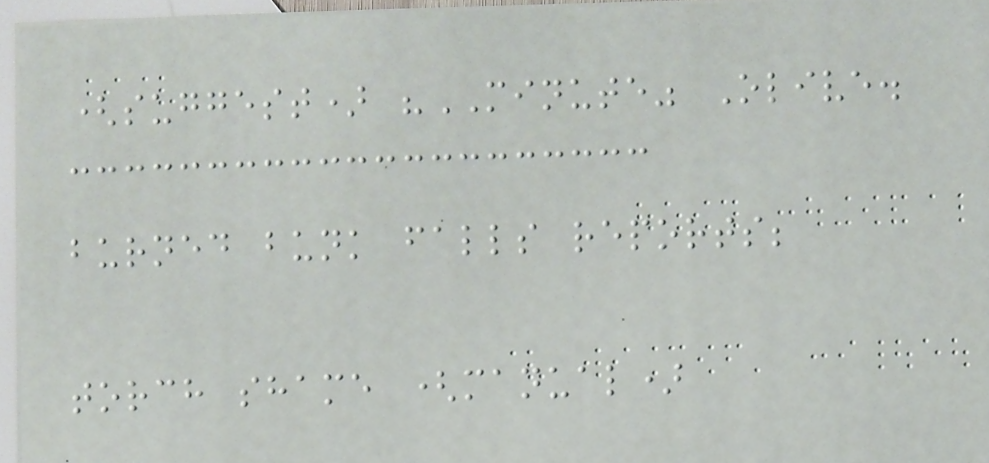(suggest) "MINUTE" Olive.
burned bunk falls reports;
torch shame (manual)
